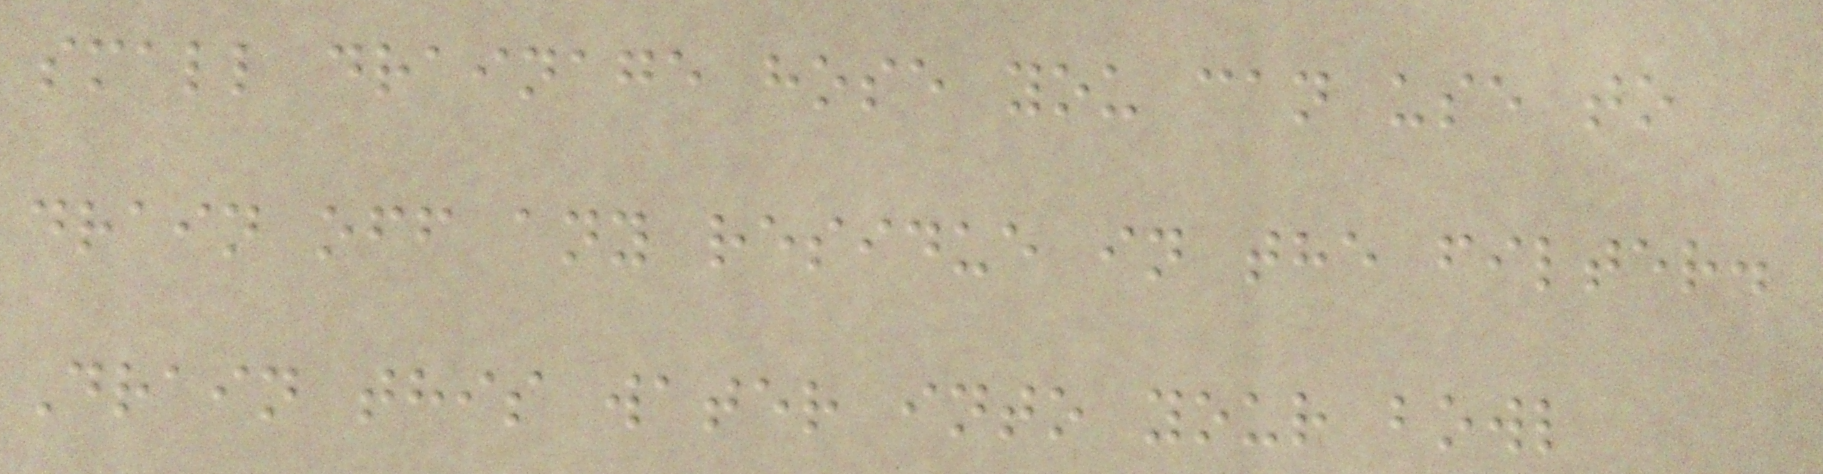small drainage hose you can use to
drain off any residue in the filter.
Drain this water into your bowl
